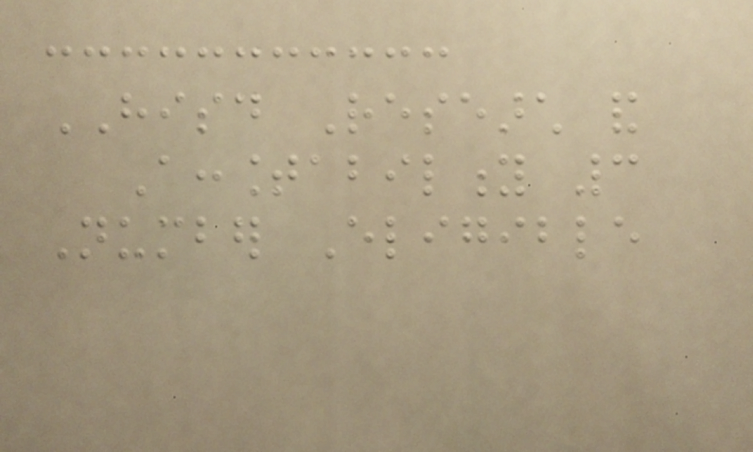HISD Research and
Accountability 3
Number Eligible
